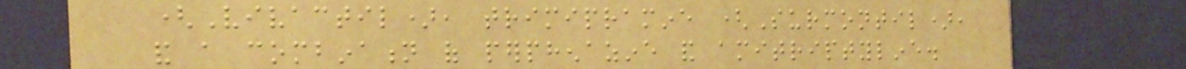(Vivactil), trimipramine (Surmontil),
and a combination of perphenazine and amitriptyline.
